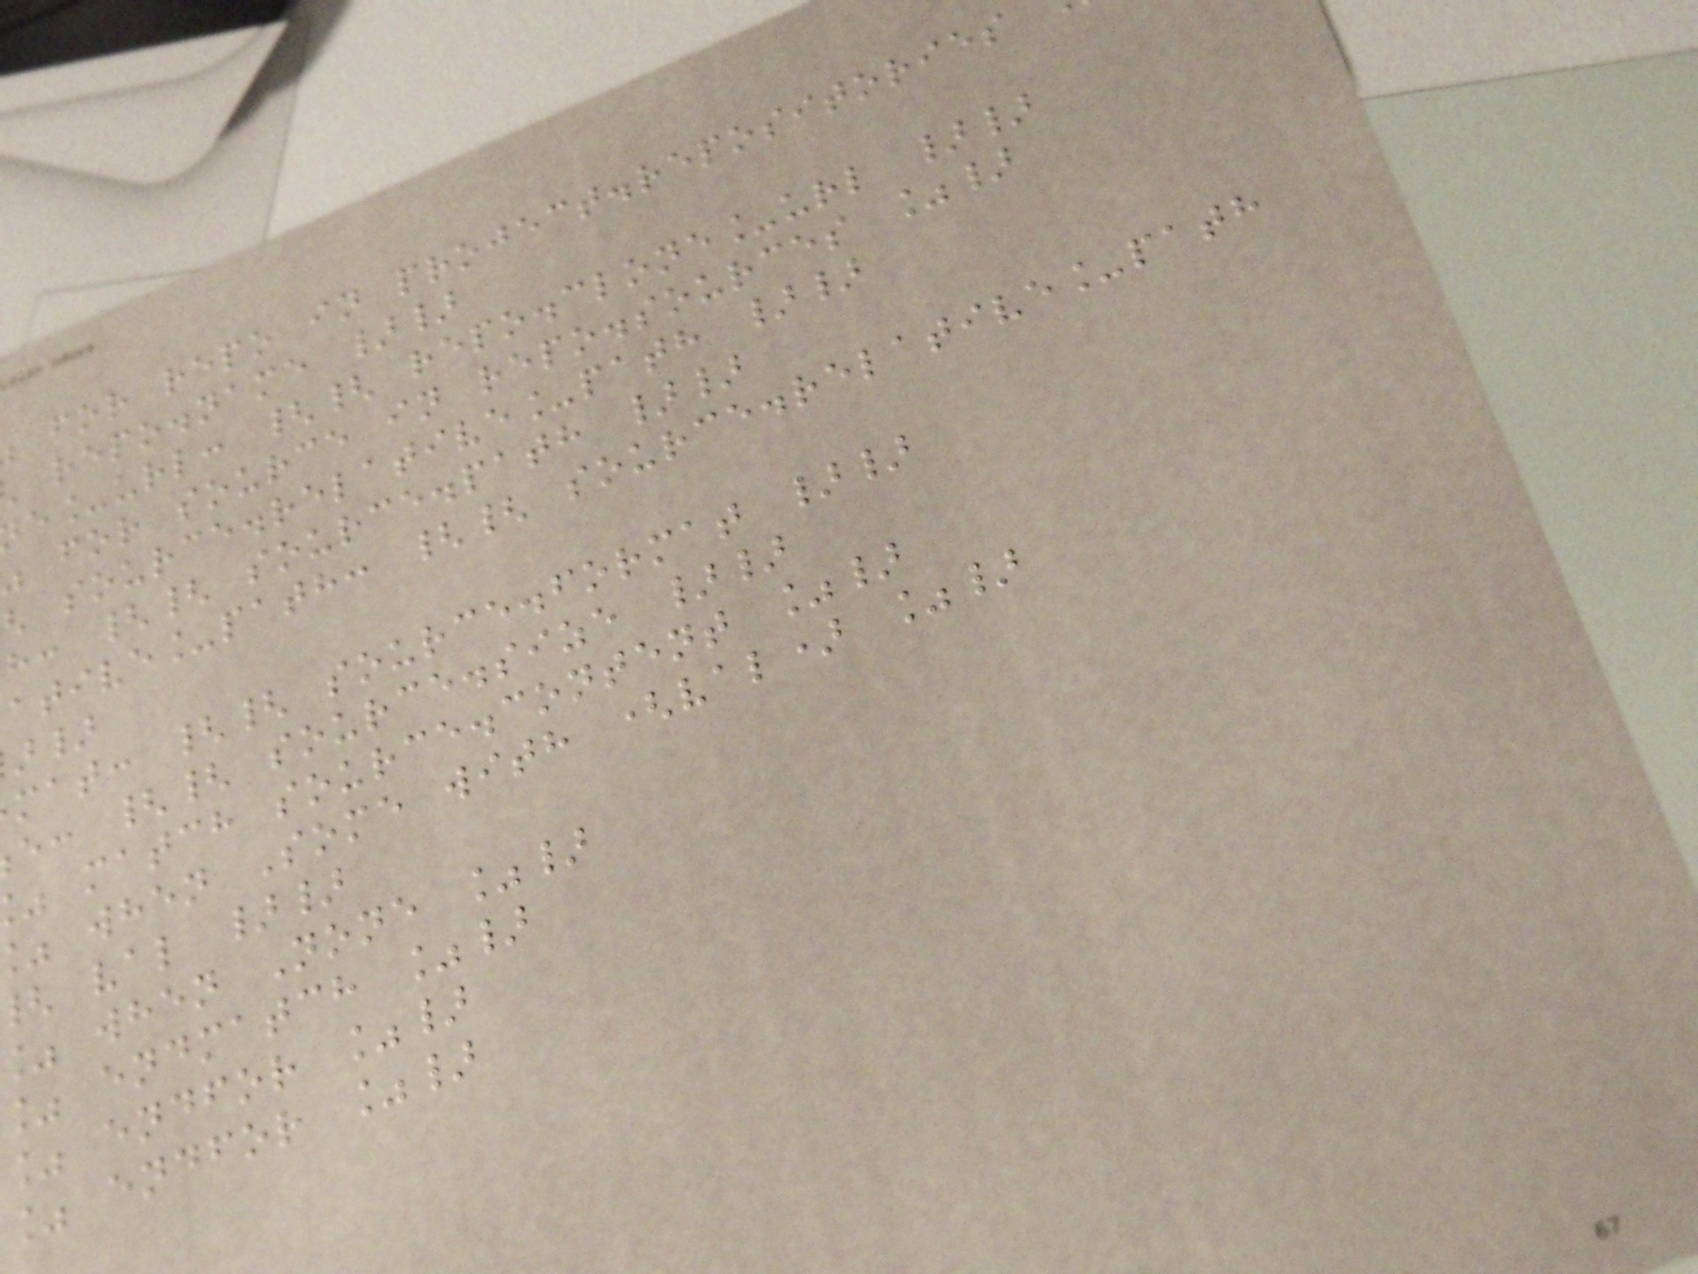for repo in project.repositories
repo.name }}
e_url: {{ repo.clone_url }}
for source in repo.sources %}
source.relative_path }}
h: {{ source.path }}
ative_path: {{ source.relative_path
mat: {{ source.format }}
e: {{ source.size }}
match source.content %}
when Some with (val) %}
val }}
when None %}
% endmatch %}
% endfor %}
% endfor %}
